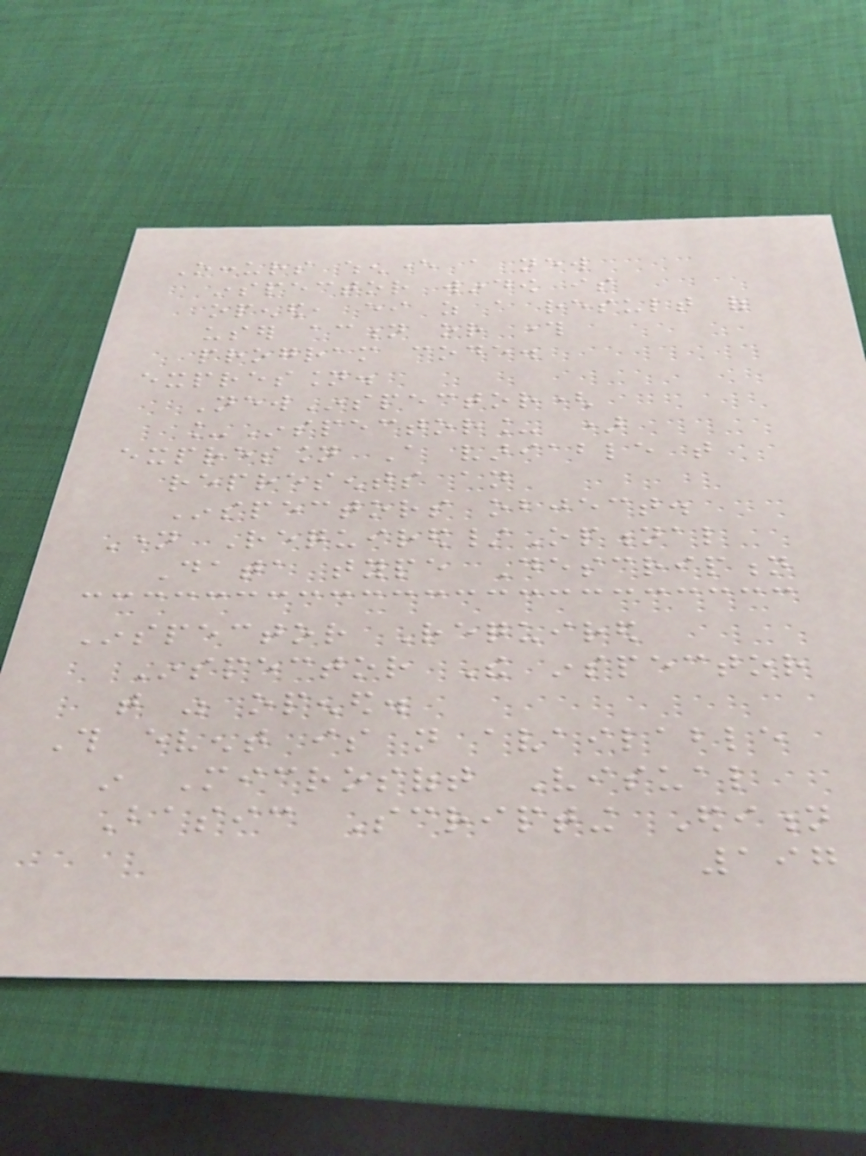Occurs whenever a new
inspector window is
opened, either as a result of
user action or through
program code.
expression.
NewInspector(
_Inspector_ )
expression A variable that
represents an
Inspectors object.
Name Required/Optional
Data type Description
Inspector Required
Inspector The inspector
that was opened.
This event is not available
in Microsoft Visual
Basic Scripting Edition
197
